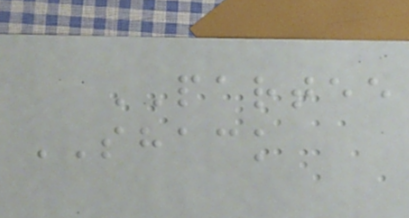PARTEE
SHACK
